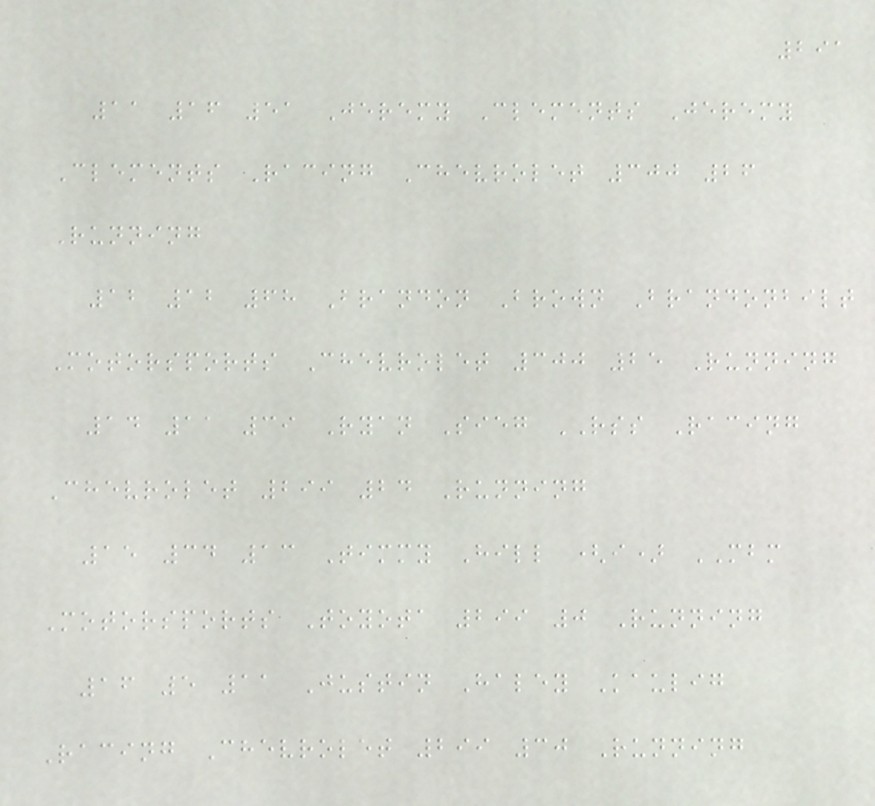291
11 16 51 Jeremy Clements Jeremy
Clements Racing Chevrolet 300 26
Running
12 12 68 Brandon Brown Brandonbilt
Motorsports Chevrolet 300 25 Running
14 11 39 Ryan Sieg RSS Racing
Chevrolet 299 24 Running
15 34 13 Timmy Hill (i) MBM
Motorsports Toyota 299 0 Running
16 5 11 Justin Haley Kaulig
Racing Chevrolet 299 30 Running
